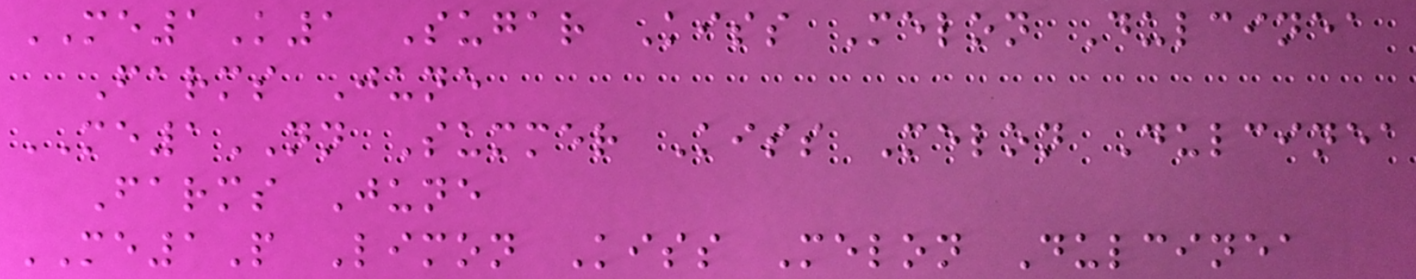ME1K1 Sugar Kiss Melon Dulcinea
Farms June
ME1NN Summer Kiss Melon Dulcinea
Farms June
ME1P Limon Kiss Melon Dulcinea
